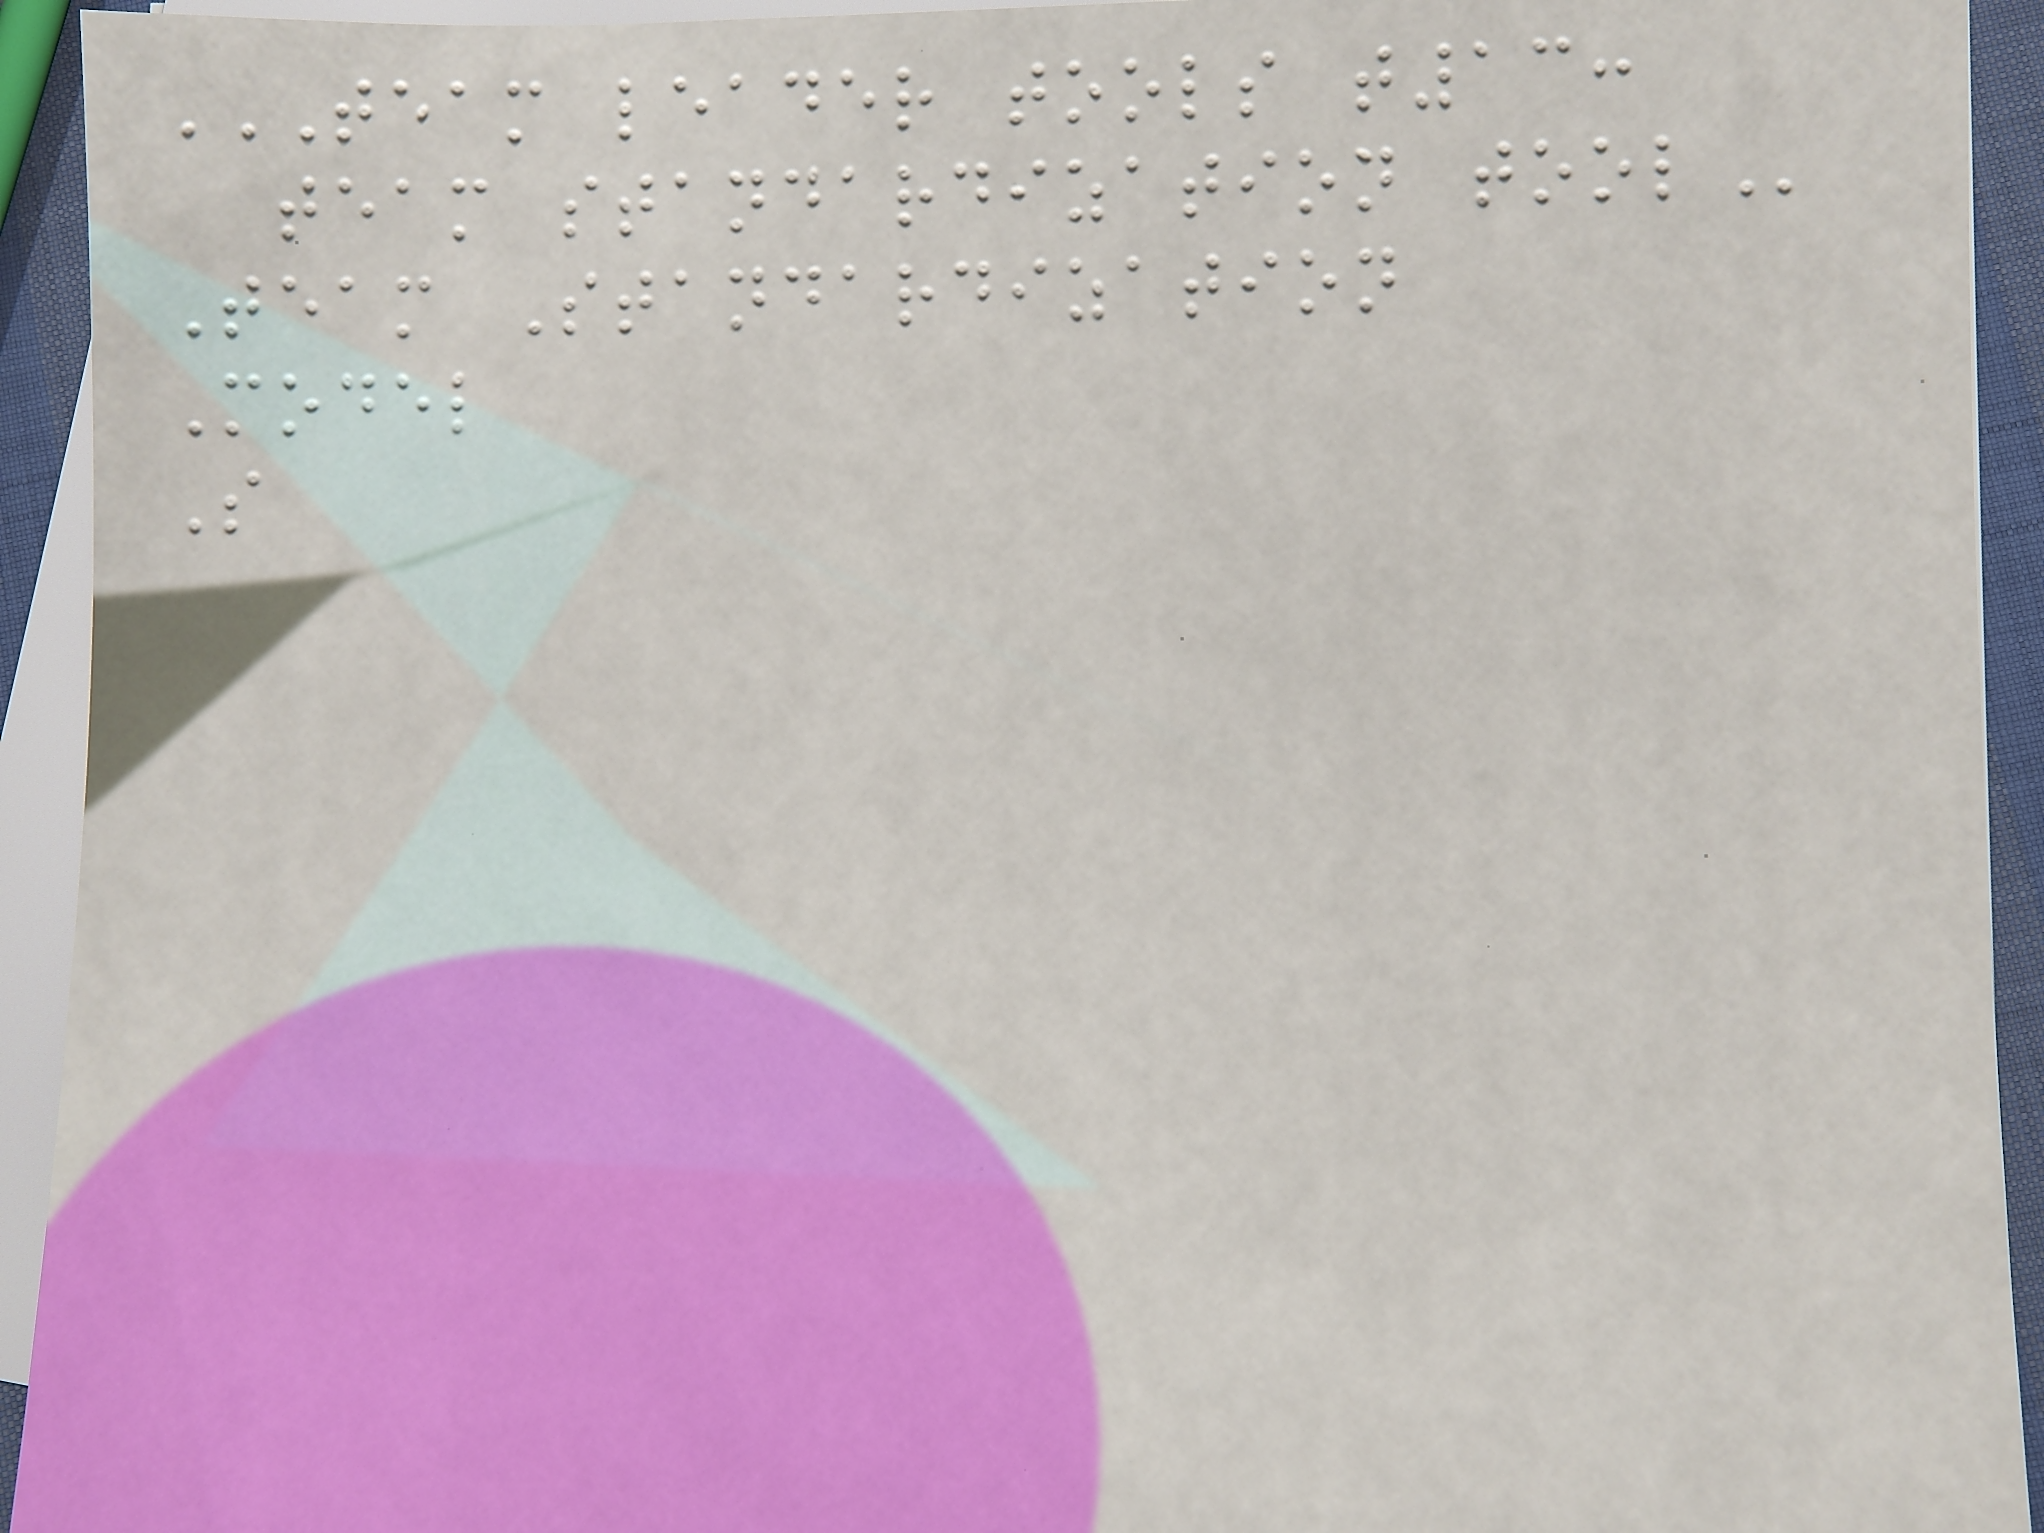TEAM LEADER TOOLS T13:
TEAM STANDARDIZATION TOOL
Team Standardization
Model
S
